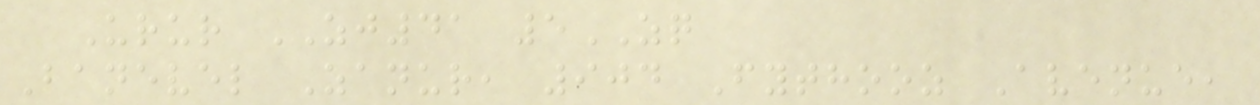Urur ZJ41 5ZQ
Banevel Zanur, 904 Fythooz Avenue,
